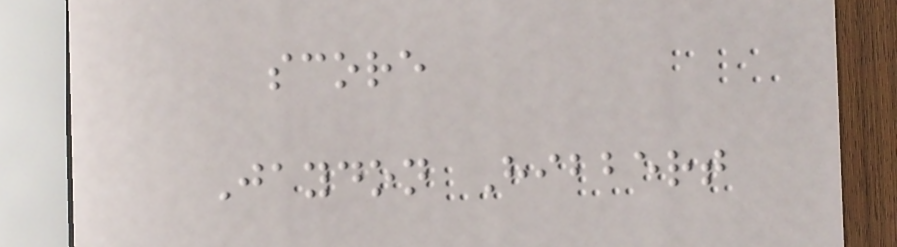score
Jaydon Hibbert
